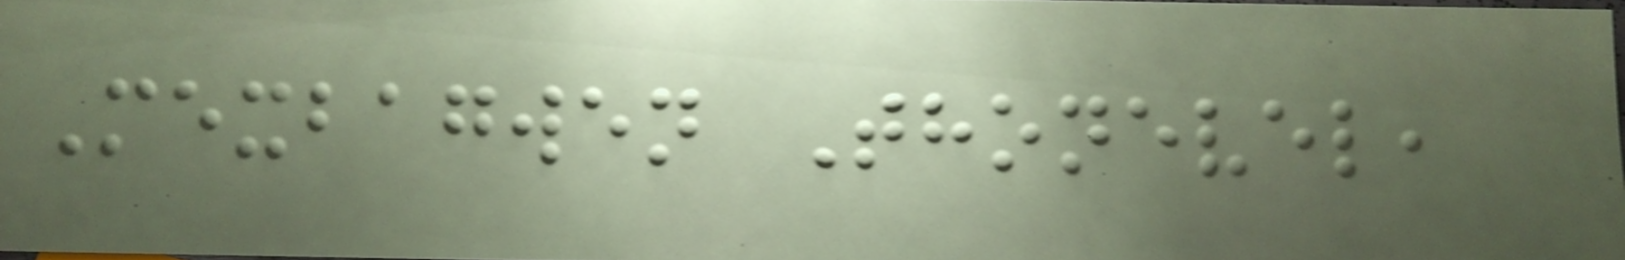Mexbagwen Thonevel,
